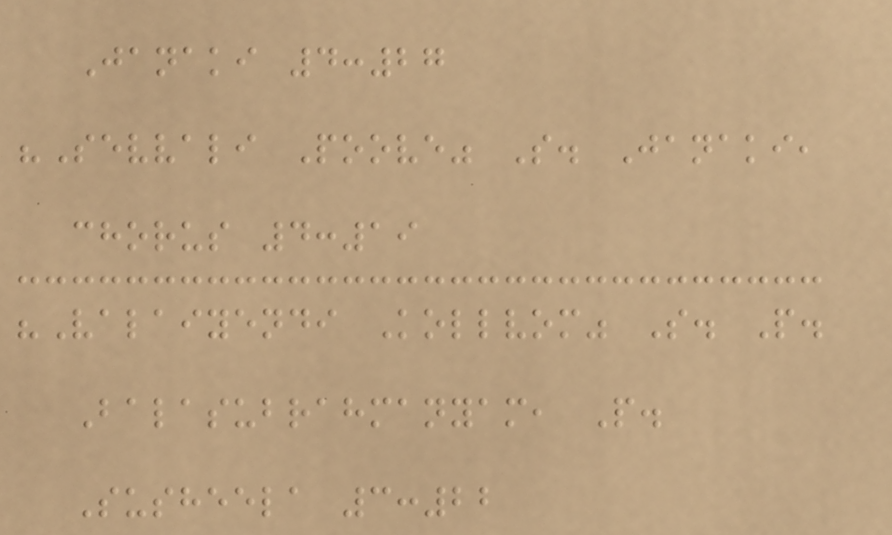Janaki 4:27
"Sevvali Poove" S. Janaki,
chorus 4:19
"Valaiyendi Kollvom" S. P.
Balasubrahmanyam, P.
Susheela 3:22
